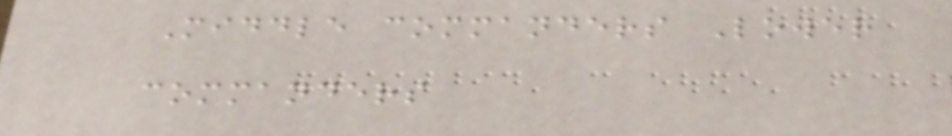Middle commanders Lower
commanders
